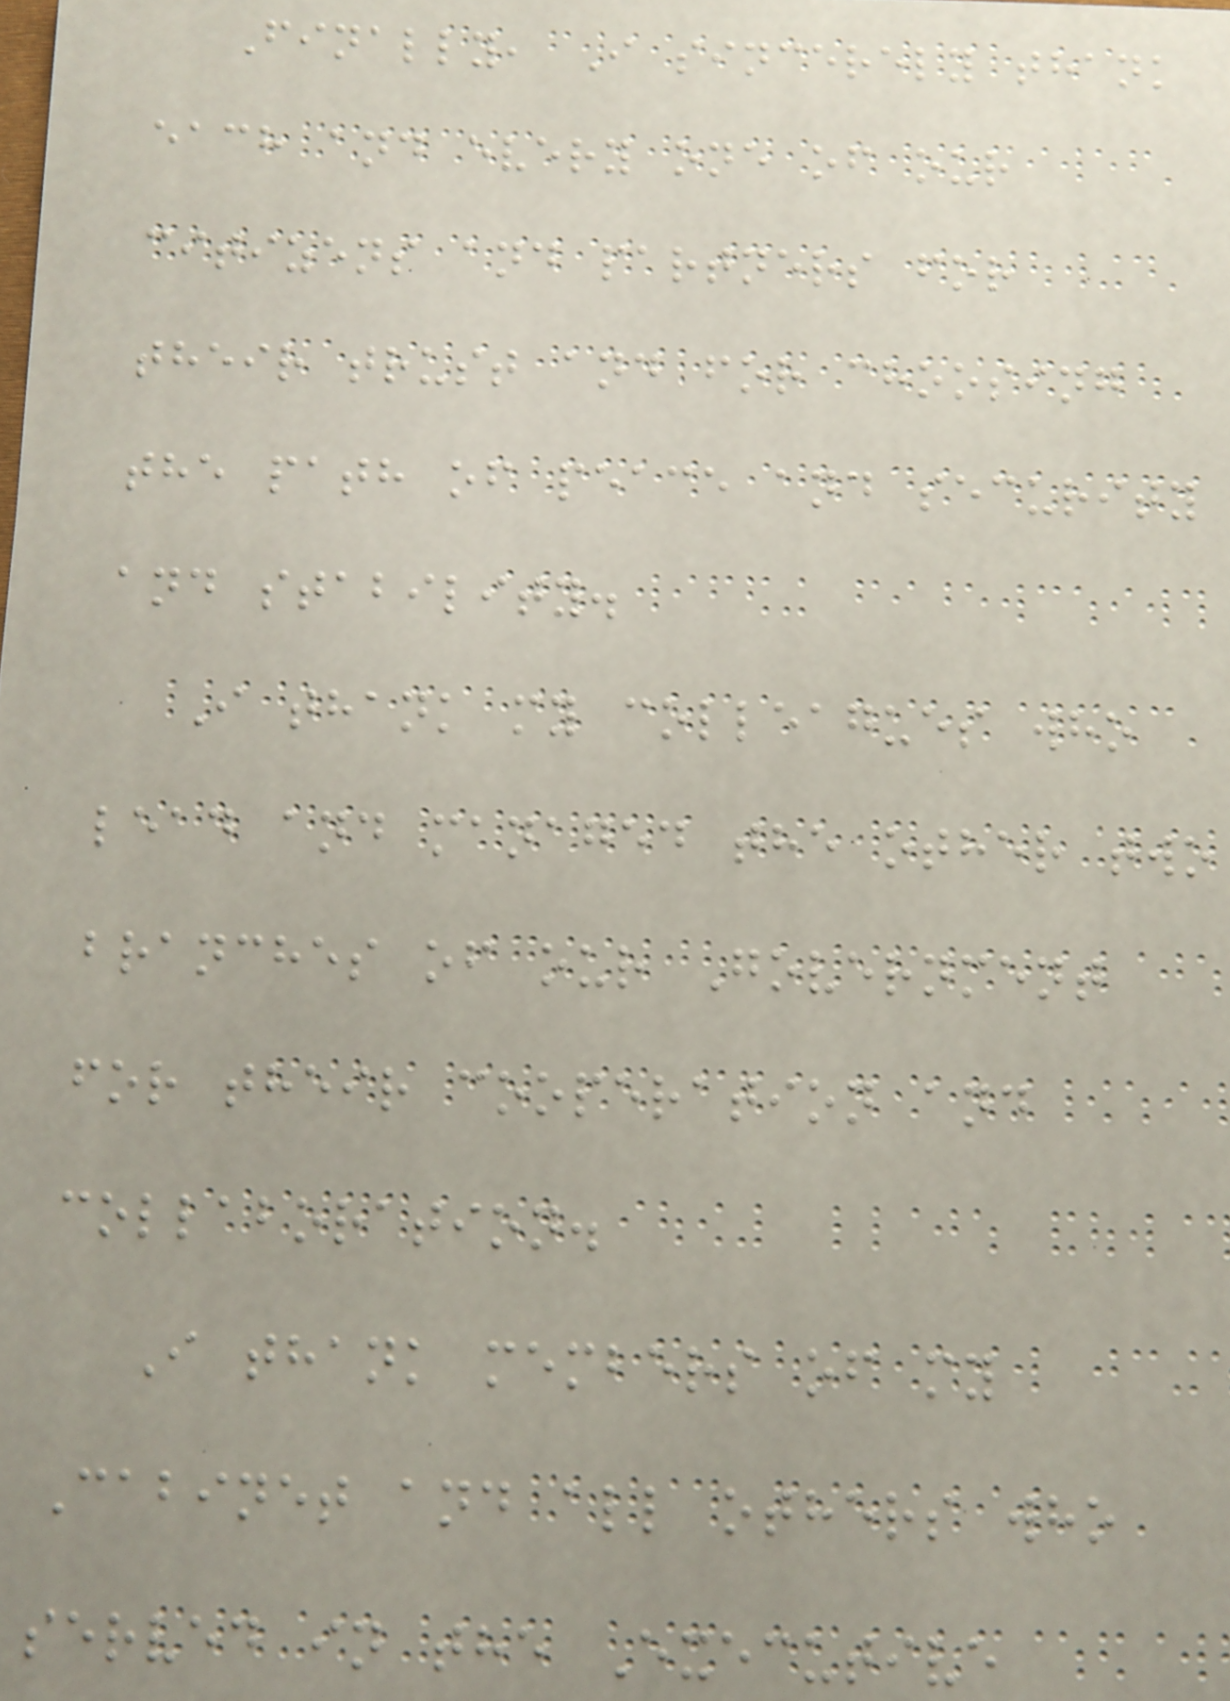Finally, I sincerely thank
each and every one of our
citizens and partners for
their trust and for choosing
the path of peace and security
and stability.
I thank my colleagues who
lead and managed the other two
branches of our Government
for their cooperation and
collaboration.
I thank members of my
Cabinet and all others who
served in the Executive
